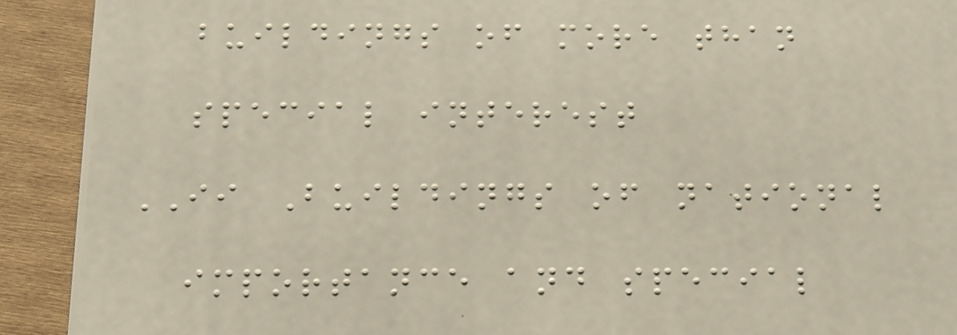buildings of more than
special interest
II Buildings of national
importance and special
